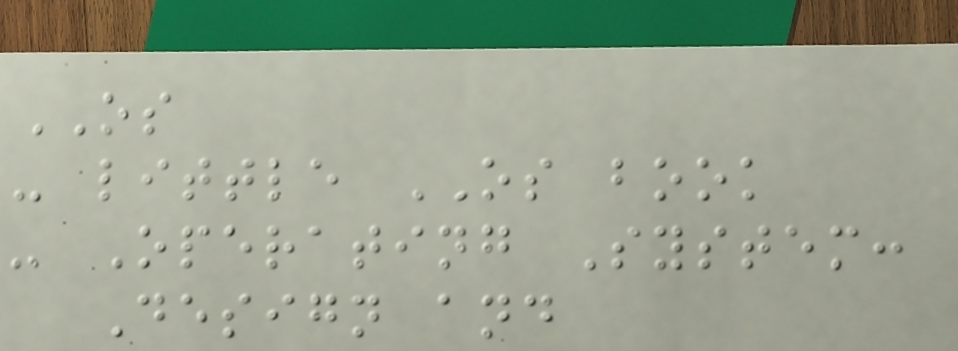OS
- little OS book
- Operating System:
Design and
